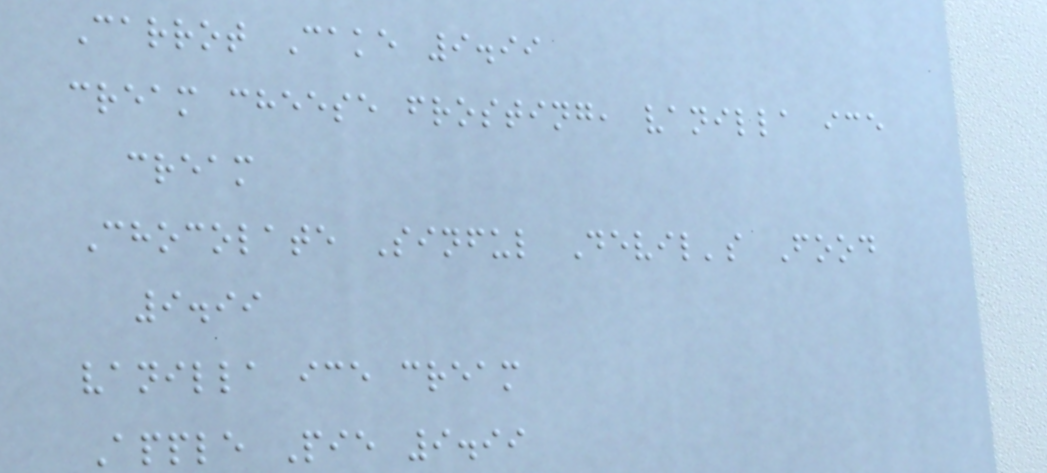Carrot Cake 9.99
cream cheese frosting, vanilla ice
cream
Chocolate Sinful Devil's Food
9.99
vanilla ice cream
Apple Pie 9.99
